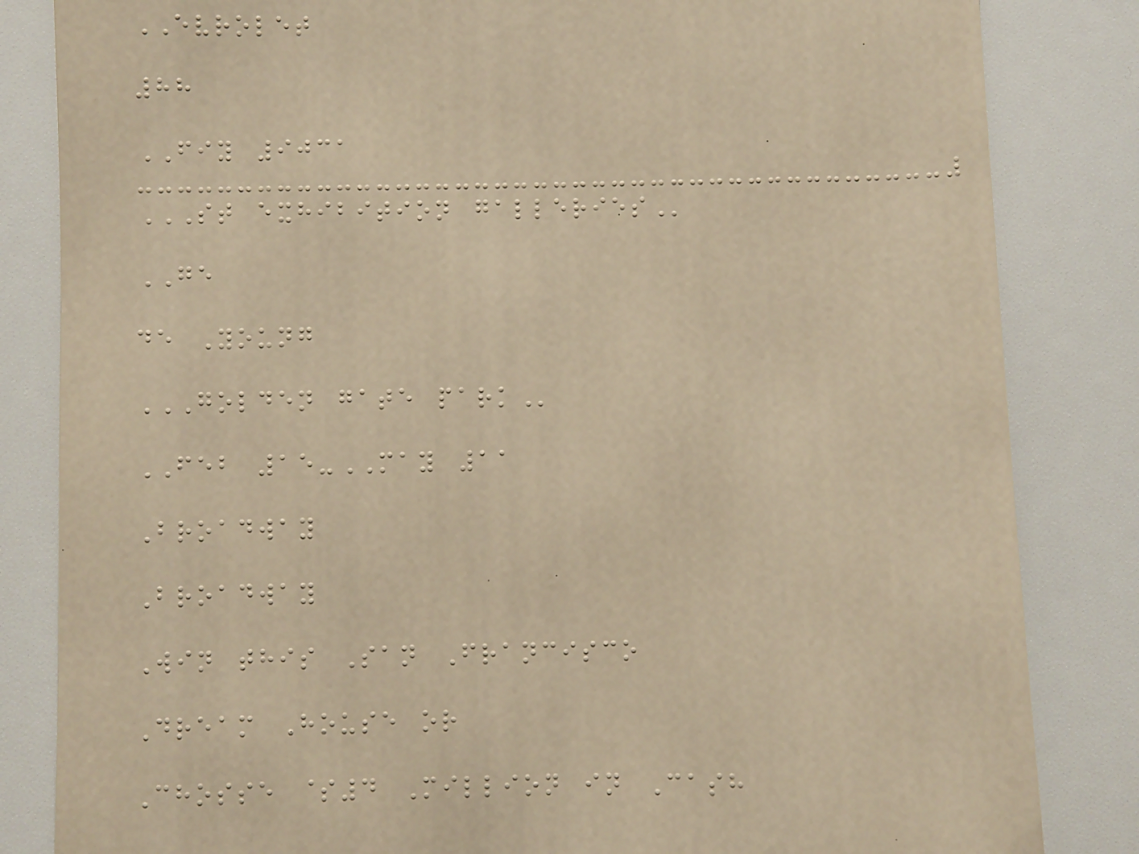EVROLET
88
FIY 9031
ST EXHIBITION GALLERIES
GE
de Young
GOLDEN GATE PARK
FEB 15-MAY 11
Broadway
Broadway
Win this San Francisco
Dream House or
Chosse $4 Million in Cash
